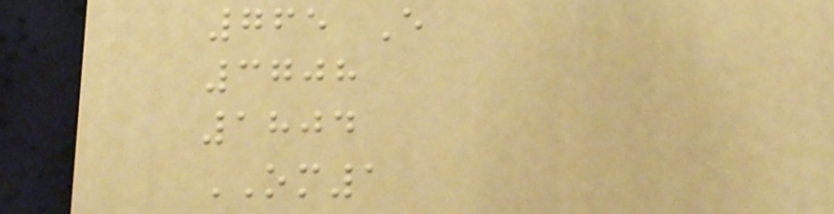765 E
3708
1804
OM1
